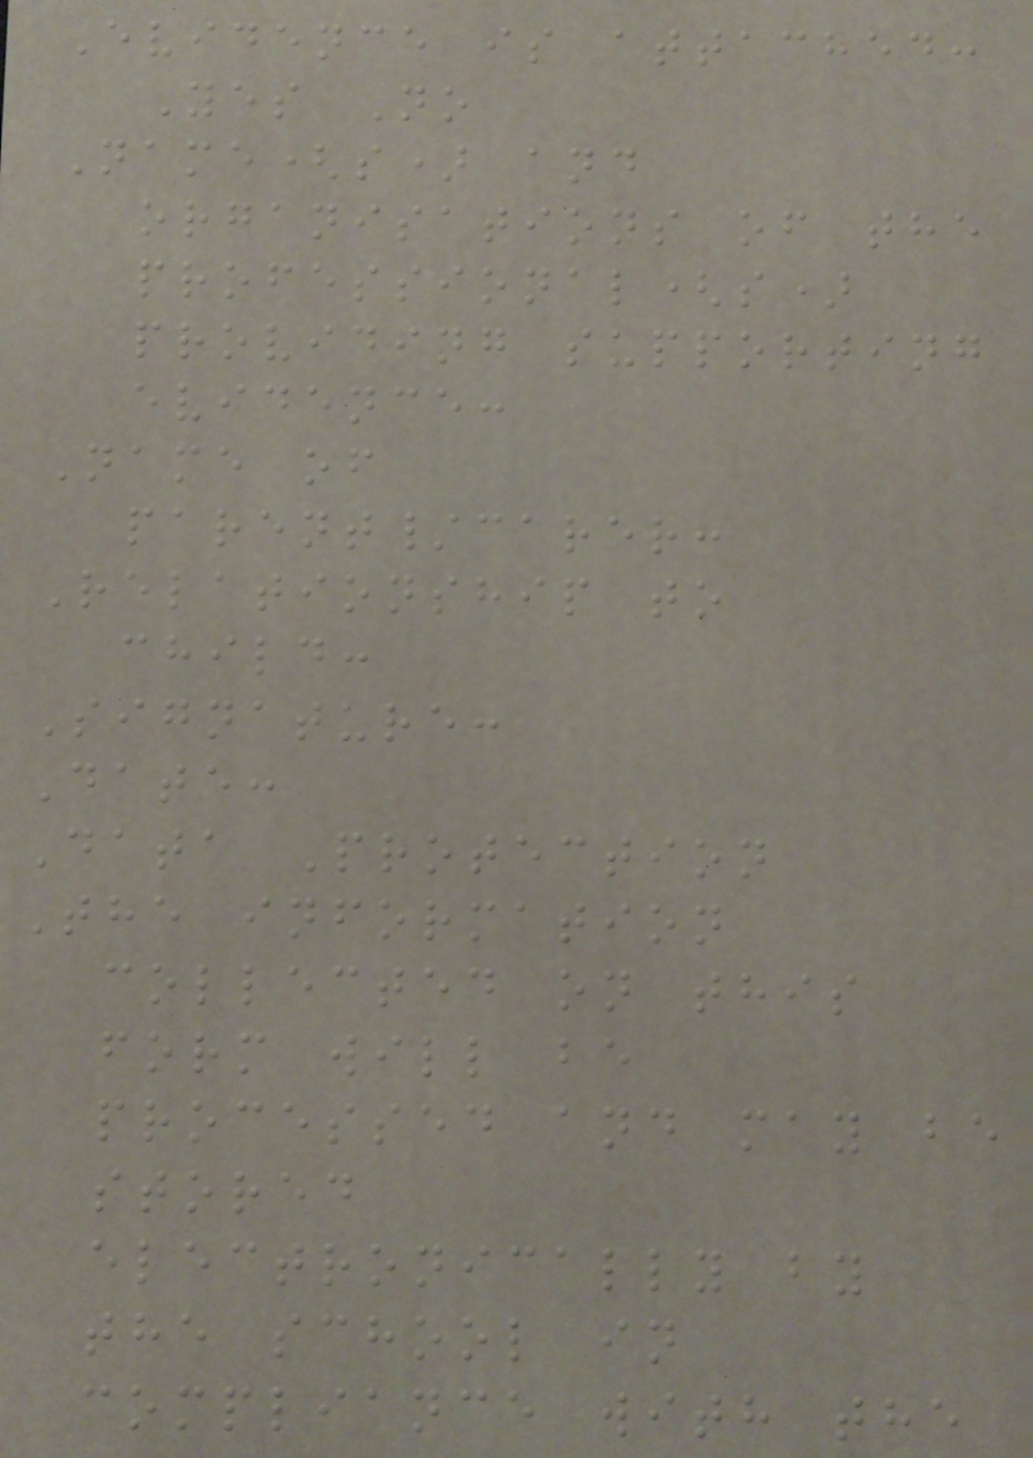Evidence is attached:
Yes No
Name(s) and
organisations of the
professional(s)
providing supporting
evidence:
Name of
parent/carer:
Relationship to
child:
Signature:
Date:
Data Protection
The information
collected on this
form will be
processed and may be
stored
electronically by
the school in
compliance with the
